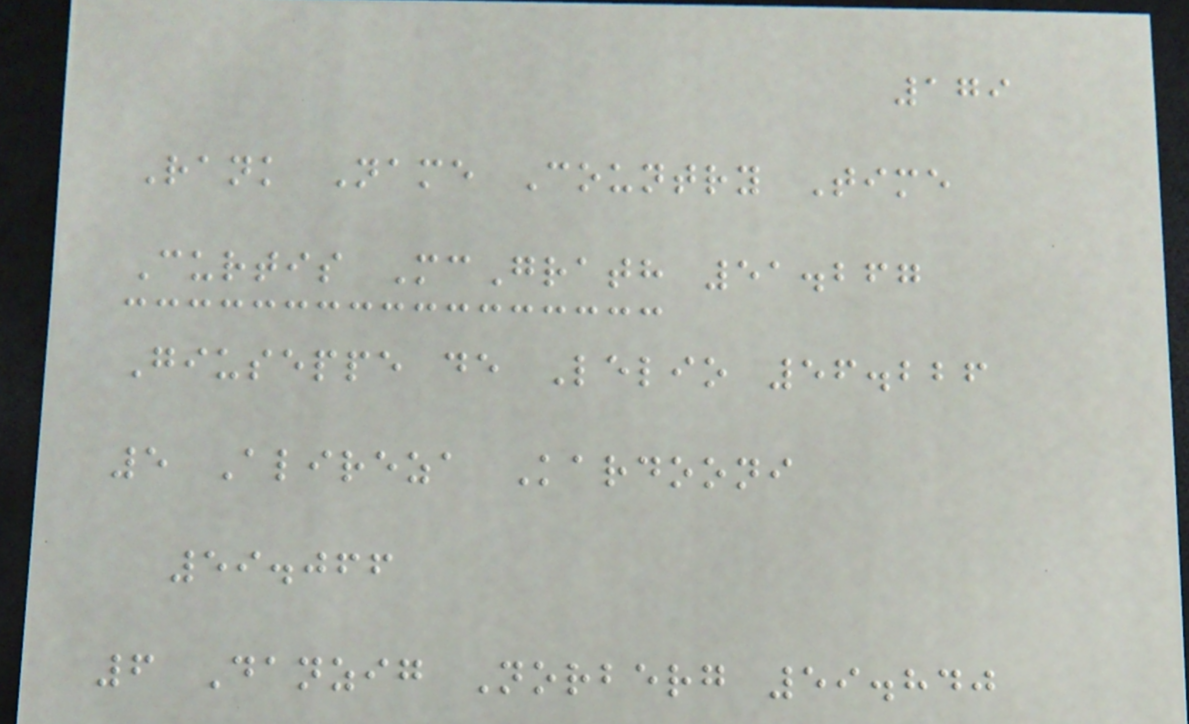179
Rank Name Country Time
Curtis McGrath 51.267
Giuseppe de Lelio 56.226
5 Alireza Kardooni
59.066
6 Danzig Norberg 59.840
